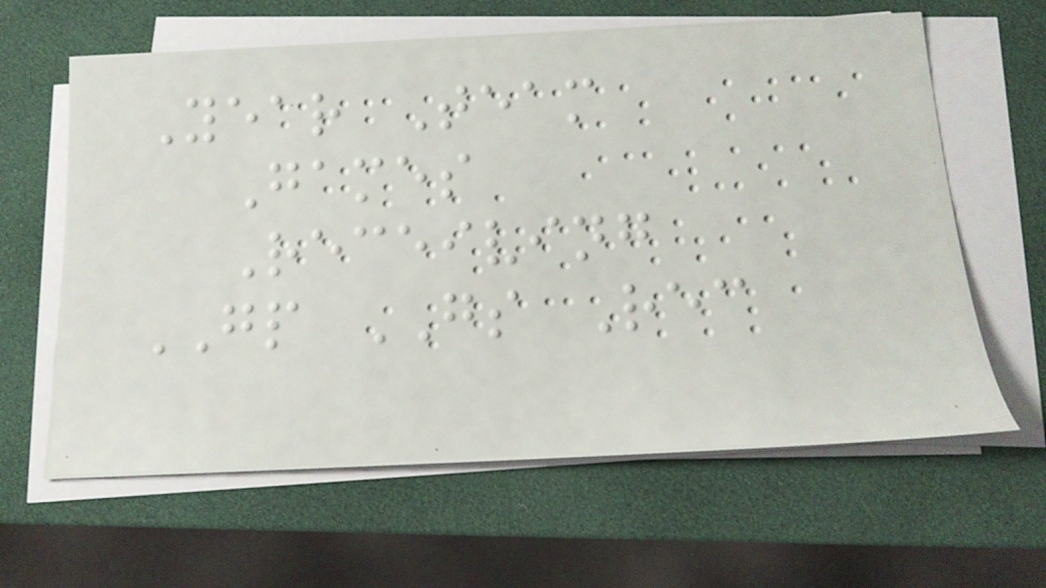Year Team
Games
Receiving
GP GS Rec
